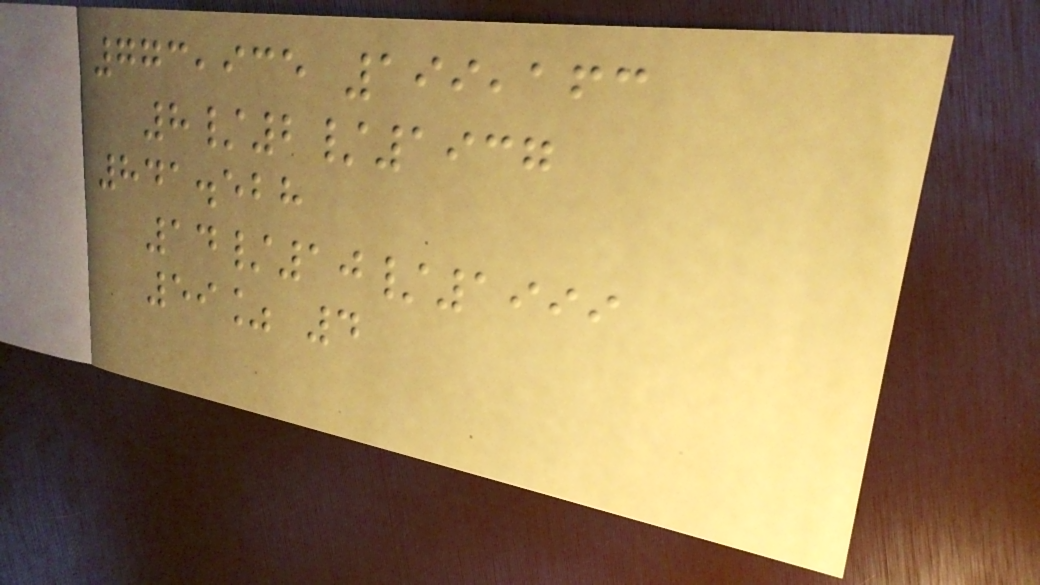773,935 199,163
8/2/1937
841.528
14/10/1999
59% 4
